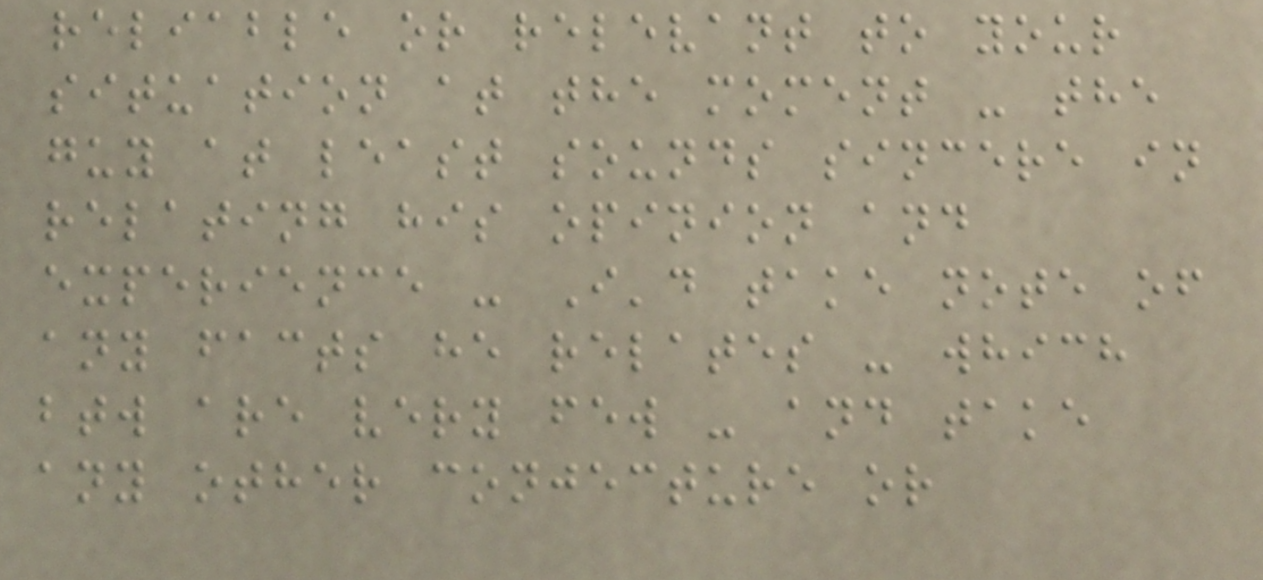reliable or relevant to your
situation at the moment - the
guy at least sounds sincere in
relating his opinion and
experience - I'd take note of
any facts he relates - which
btw are very few - and take
any other conjecture or
